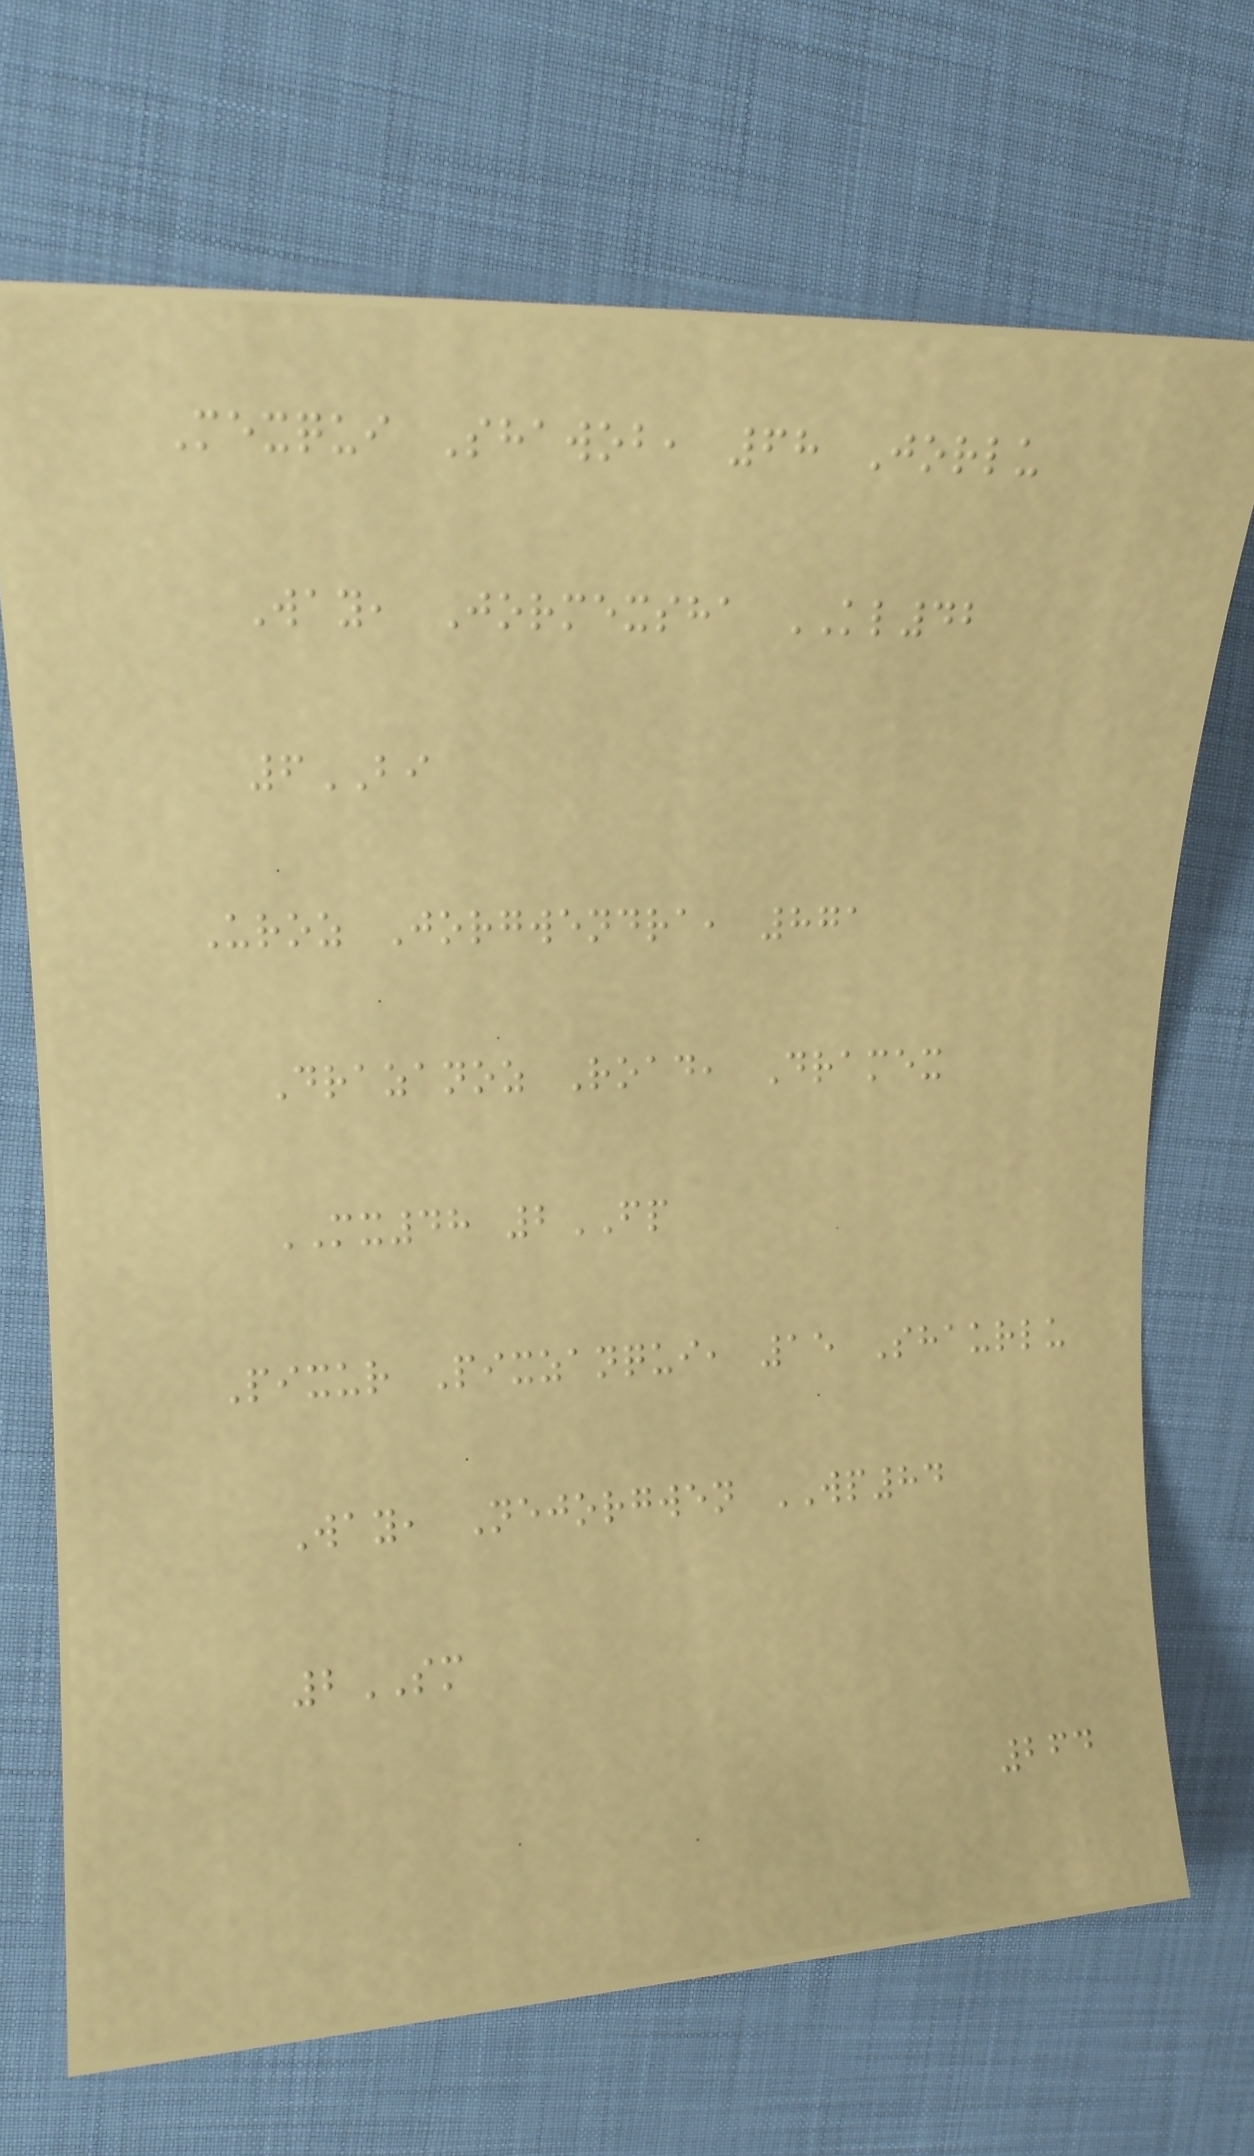Mexqui Shawob, 68 Jorlu
Way, Jormexsha KL42
6BI
Uroz Jorgwendra, 871
Drazanoz Road, Dramex
MX48 2FP
Pixur Pixzanqui, 15 Shaurlu
Way, Nejorgwen WP84
2SM
264
